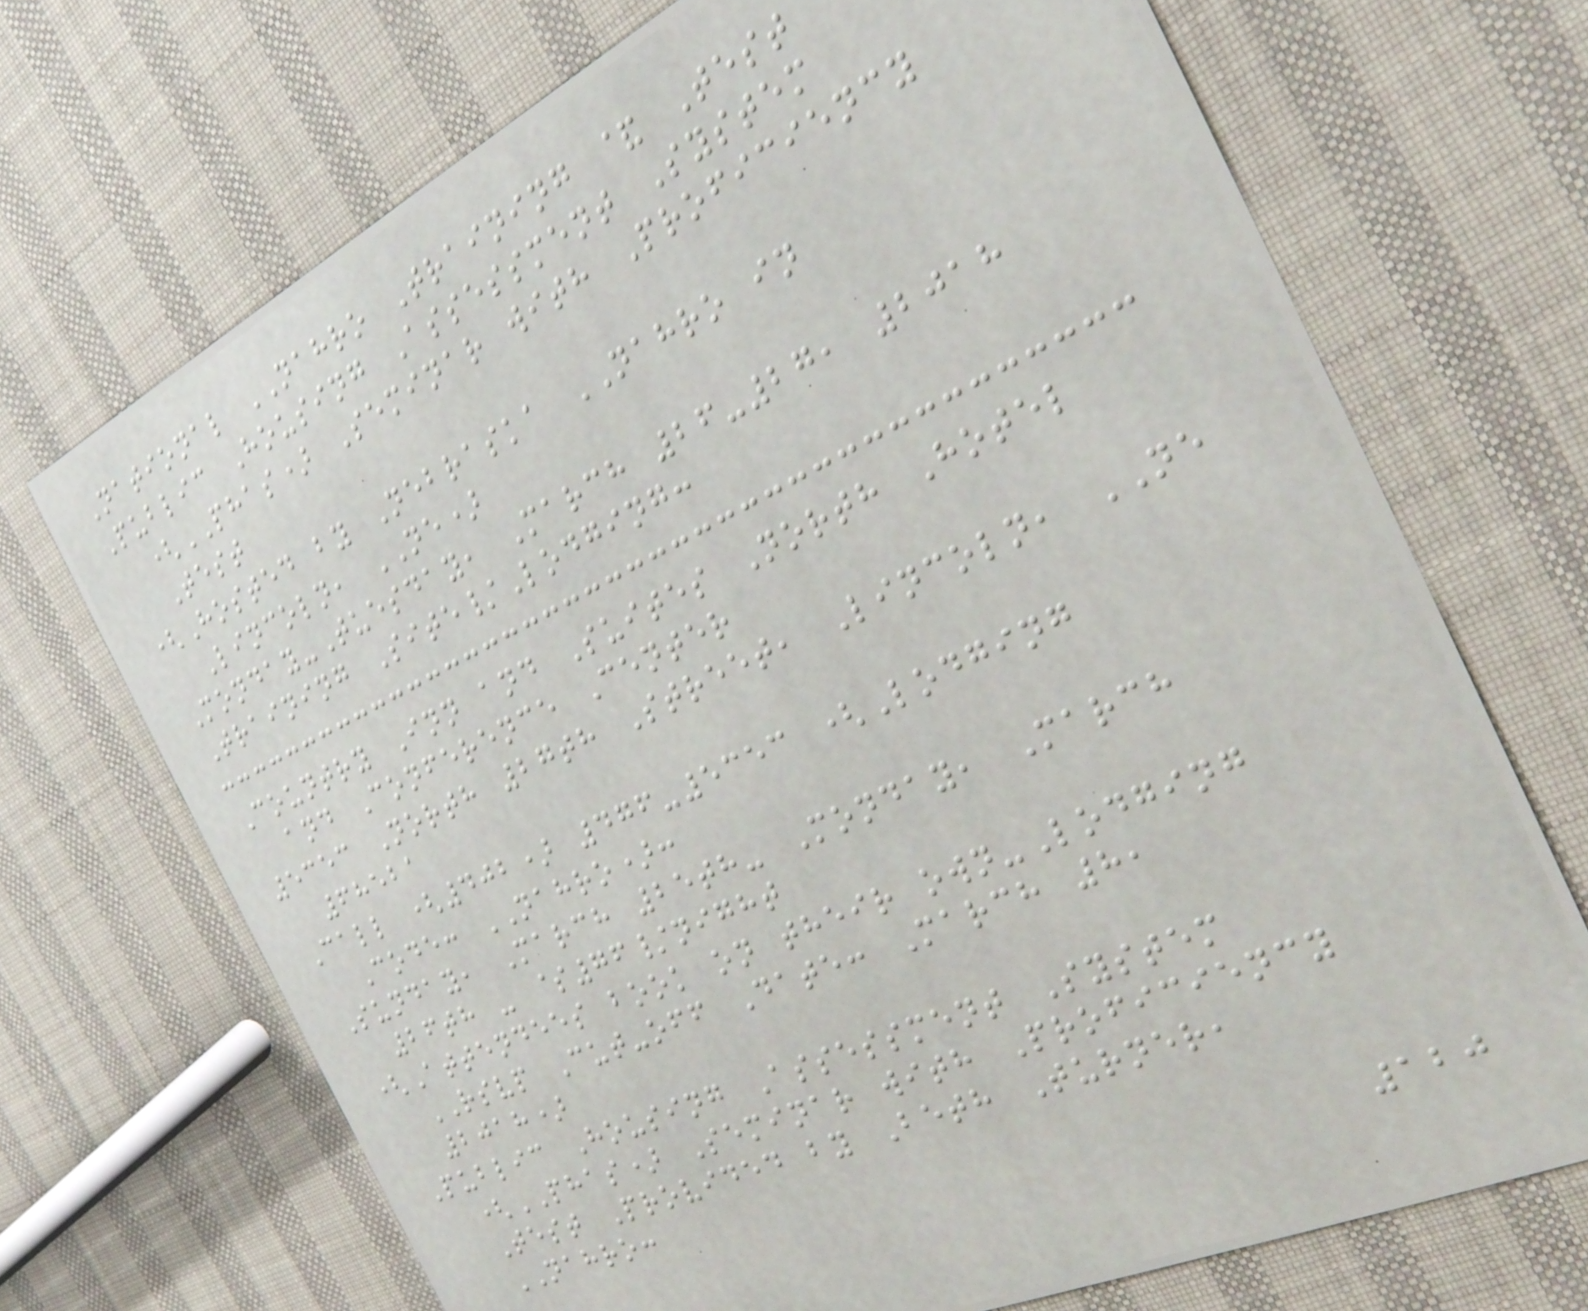National NAHRO Training & Test
Public Housing Assessment System
(PHAS) Seminar with Proficiency
Test
(Hosted by Nebraska NAHRO in
Lincoln, NE)
Monday-Tuesday, March 26-27, 2018
Training Site/Lodging:
Country Inn and Suites North Hotel
and Conference Center
5353 North 27th Street, Lincoln, NE
68521
Call (402) 476-5353 (Lodging
Code: NAHRO):
Sunday, March 25th- Monday, March
26th - $76/night
(Attendees book on their own-Lodging
RSVP Cut-off Date: March 8,
2018)
Public Housing Assessment System
(PHAS) Seminar with Proficiency
Test Provided by Beth Turner,
NAHRO:
120
